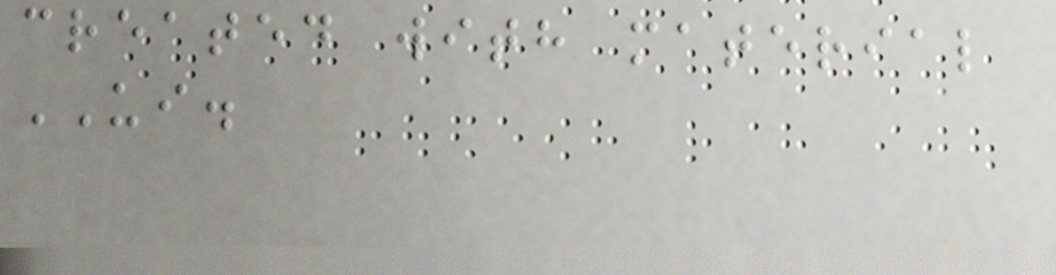created with material
UI.
